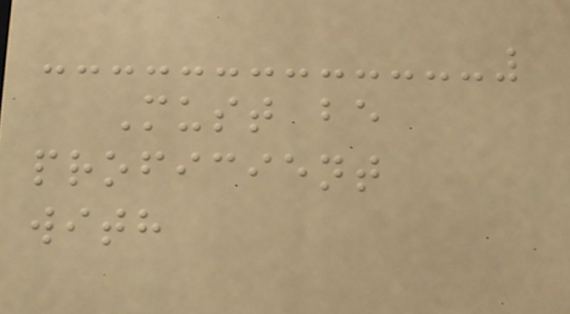Must be
proficient
with
